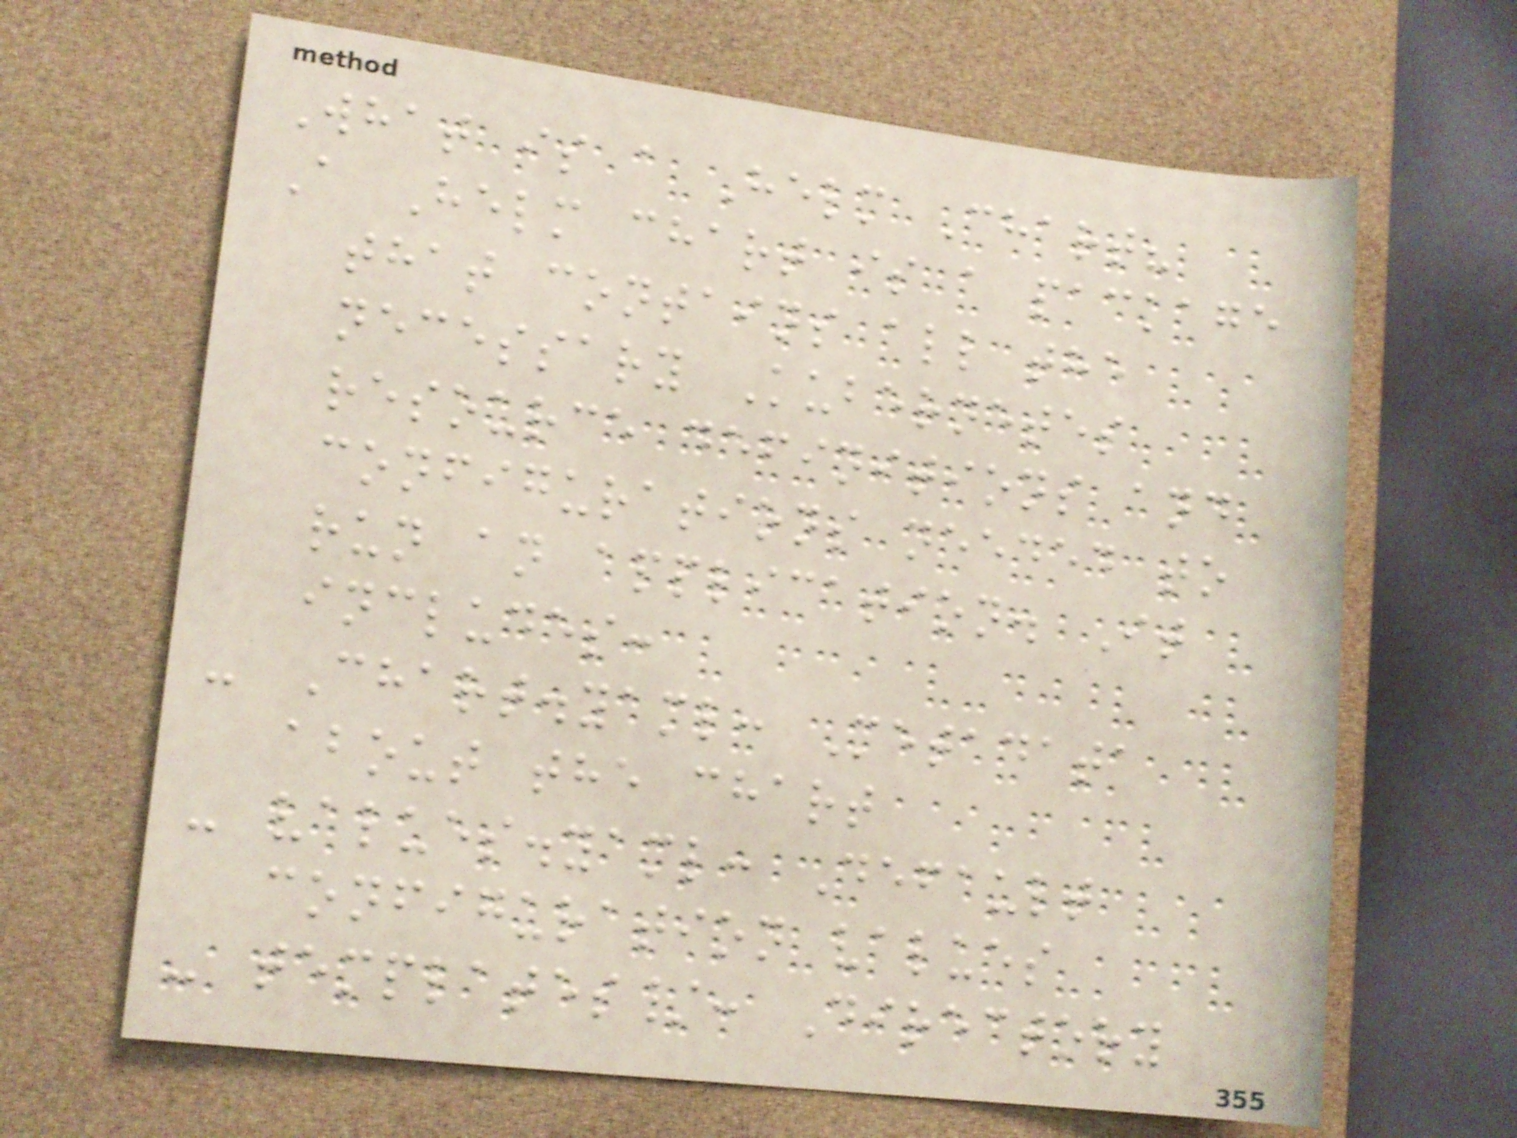What is a Helm Chart?
A Helm chart is a package
that contains all the
necessary Kubernetes
resource definitions and
configurations needed to
run an application. It
includes:
- Chart.yaml: Metadata
about the chart
- values.yaml: Default
configuration values
- templates/: Directory
